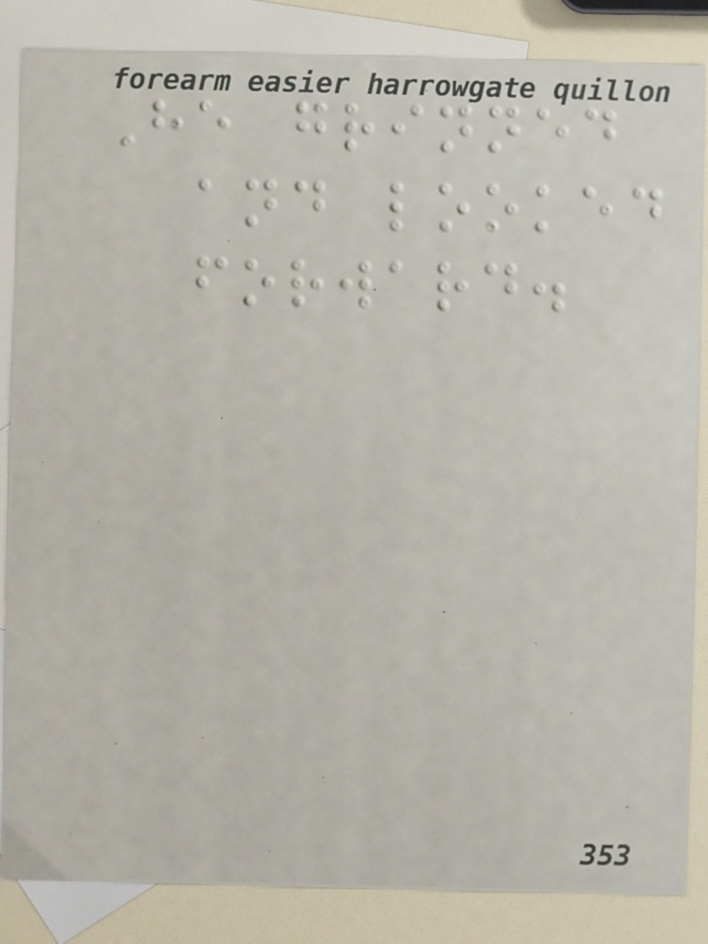He grinned
and looked
forward.
